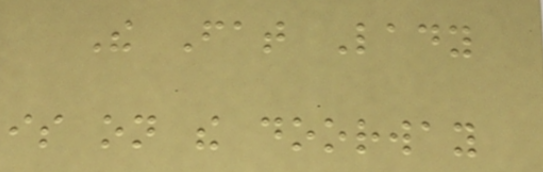The Fat Lady
is on the doorway
